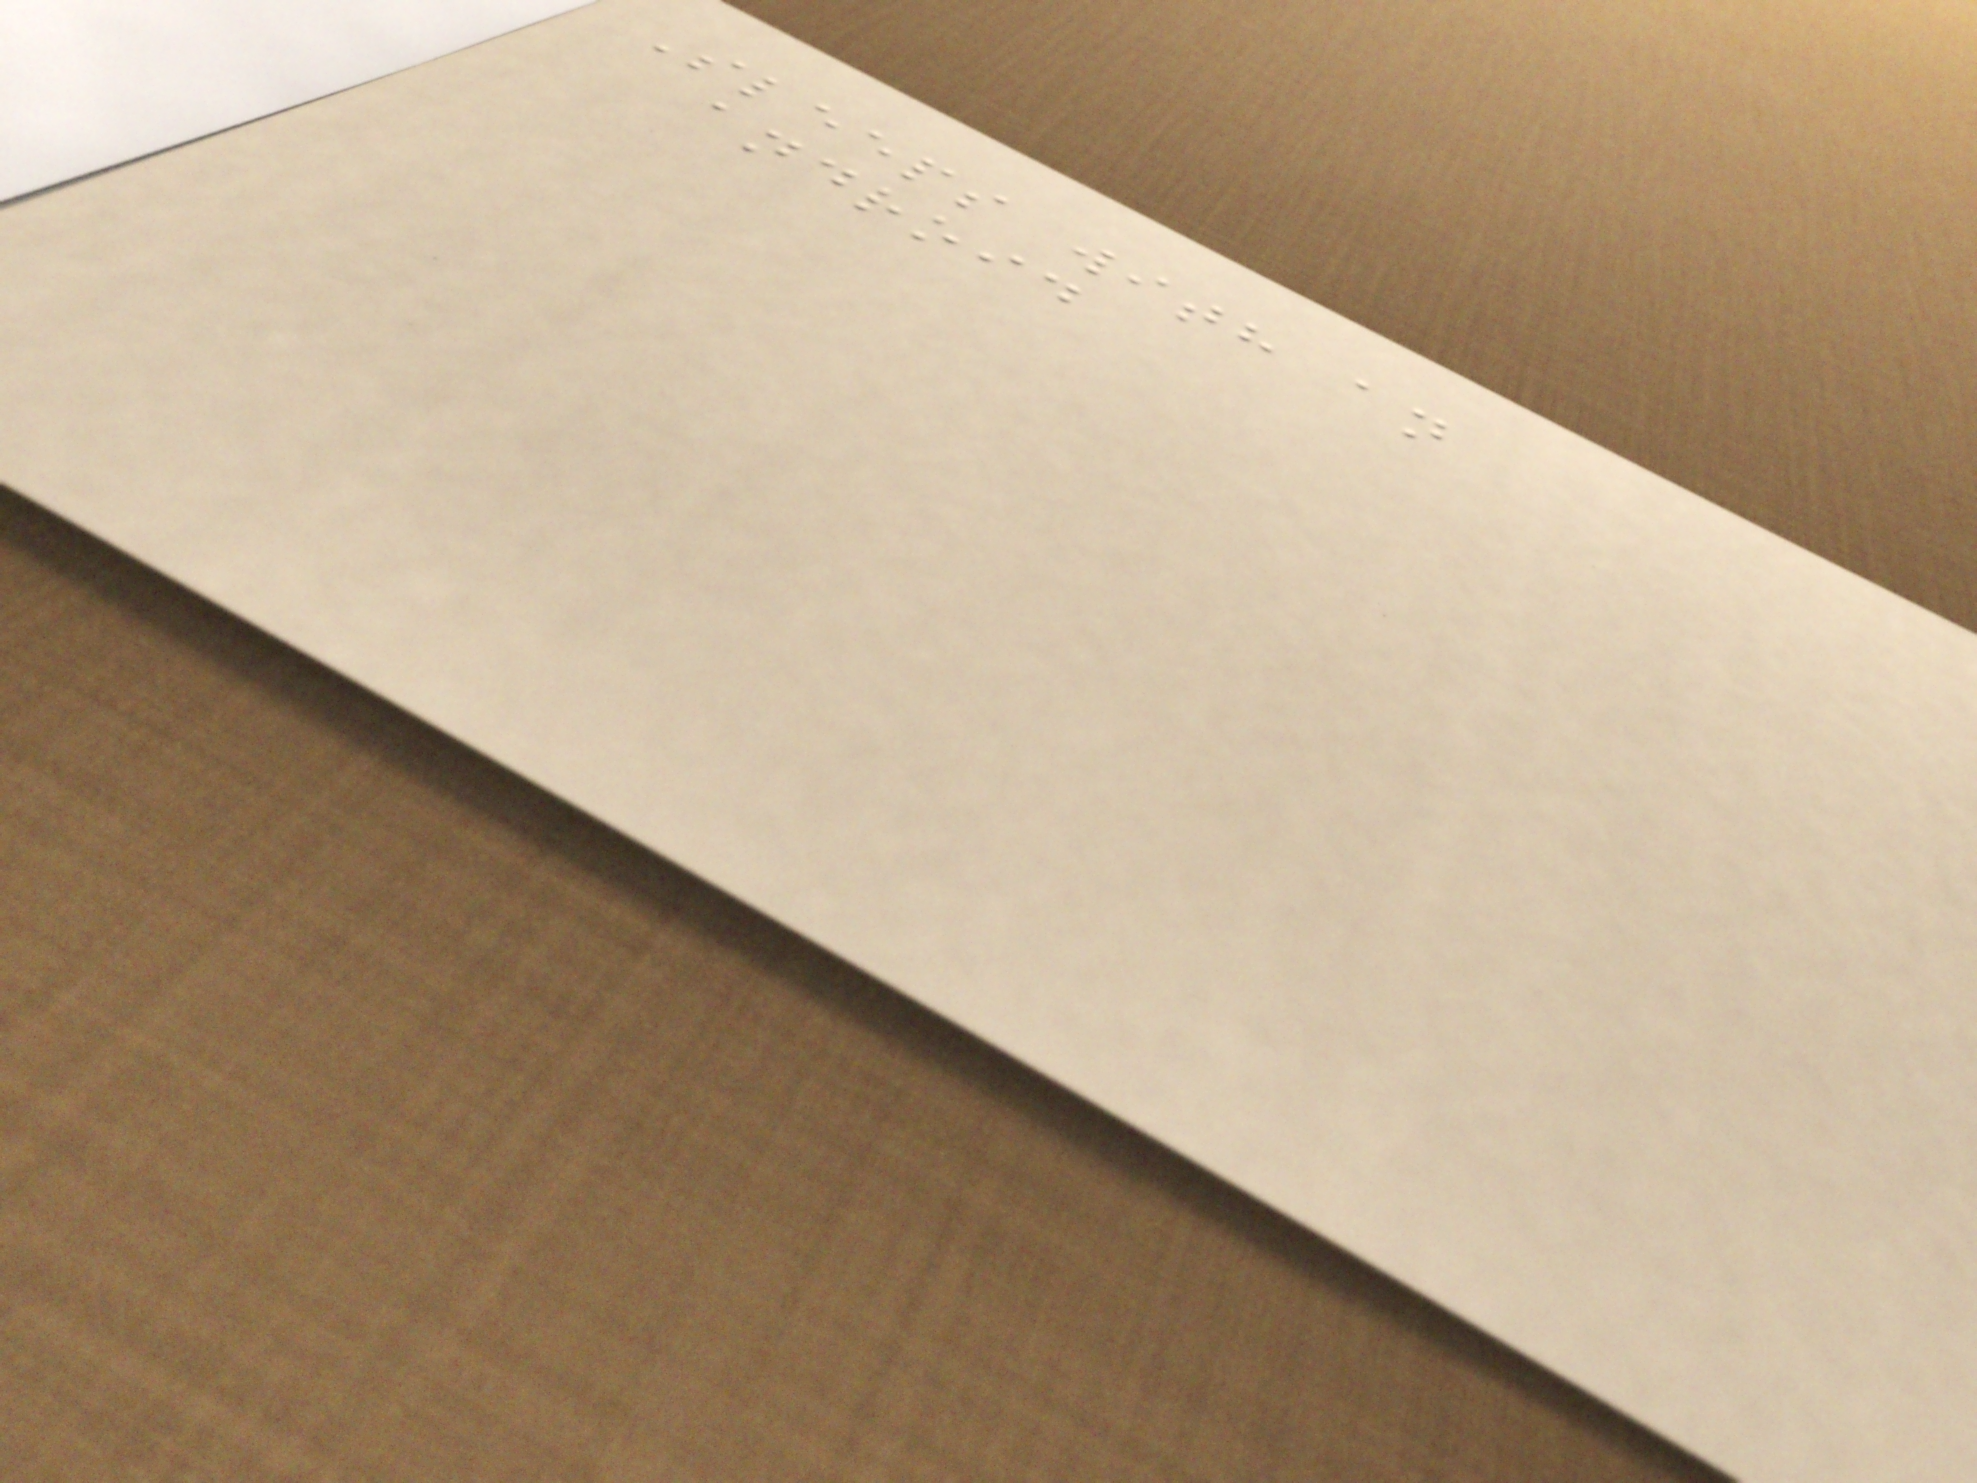Sleeps with an
android
